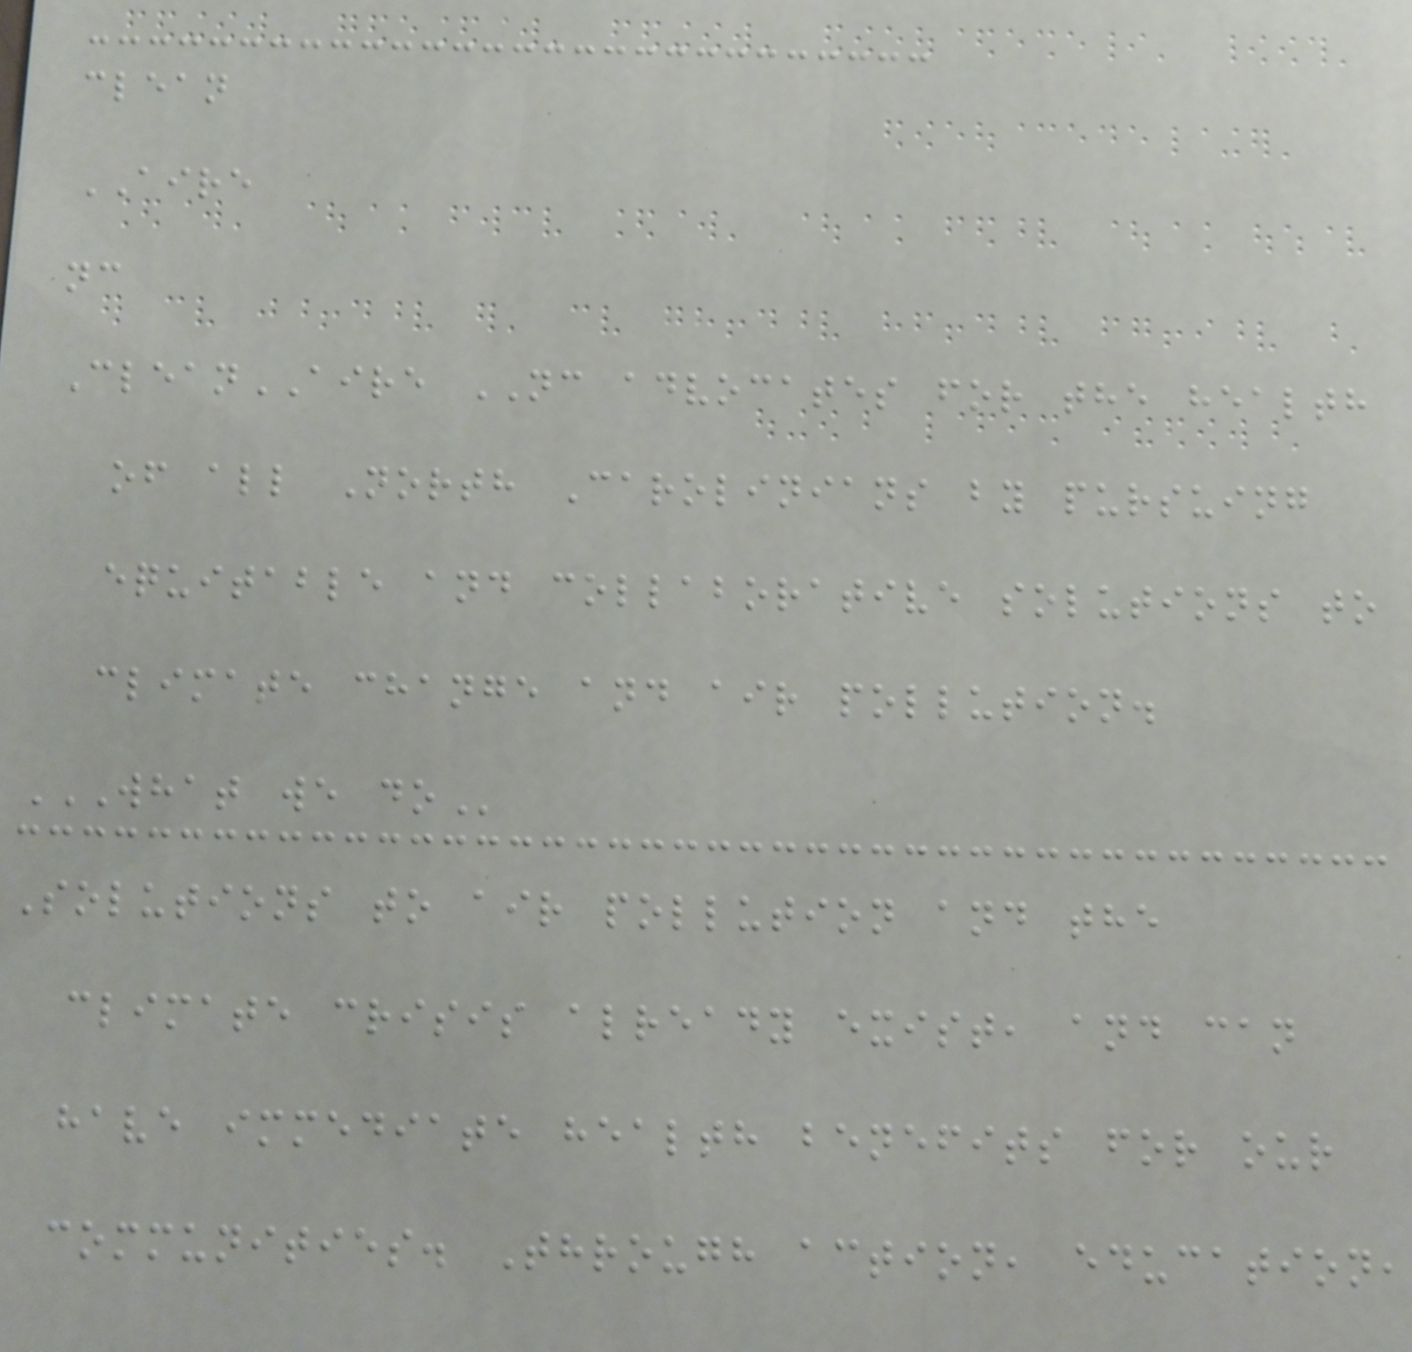clean
AIRE
nc
CleanAIRE NC advocates for the health
of all North Carolinians by pursuing
equitable and collaborative solutions to
climate change and air pollution.
WHAT WE DO
Solutions to air pollution and the
climate crisis already exist, and can
have immediate health benefits for our
communities. Through action, education,
